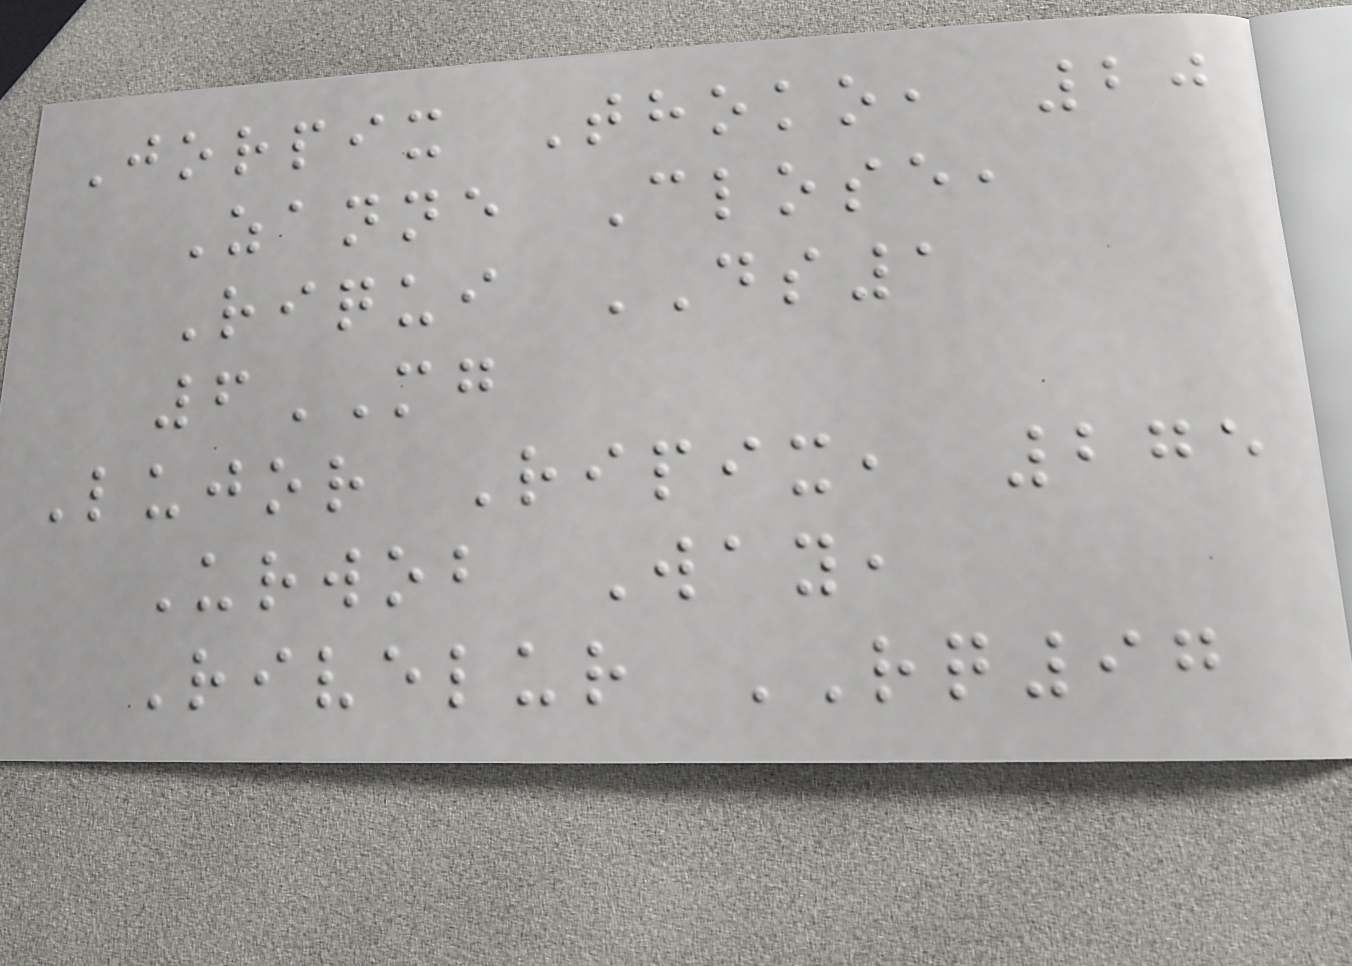Jorpix Thoko, 20
Zanne Close,
Riqui DS1
6MG
Lujor Ripix, 275
Urwob Way,
Rivelur RQ97
